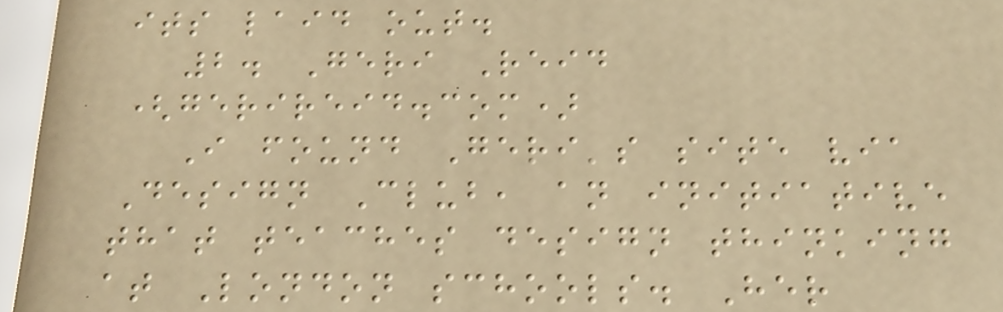its laid out.
2. Geri Reid
(gerireid.com)
I found Geri's site via
Design Club, an initiative
that teaches design thinking
at London schools. Her
